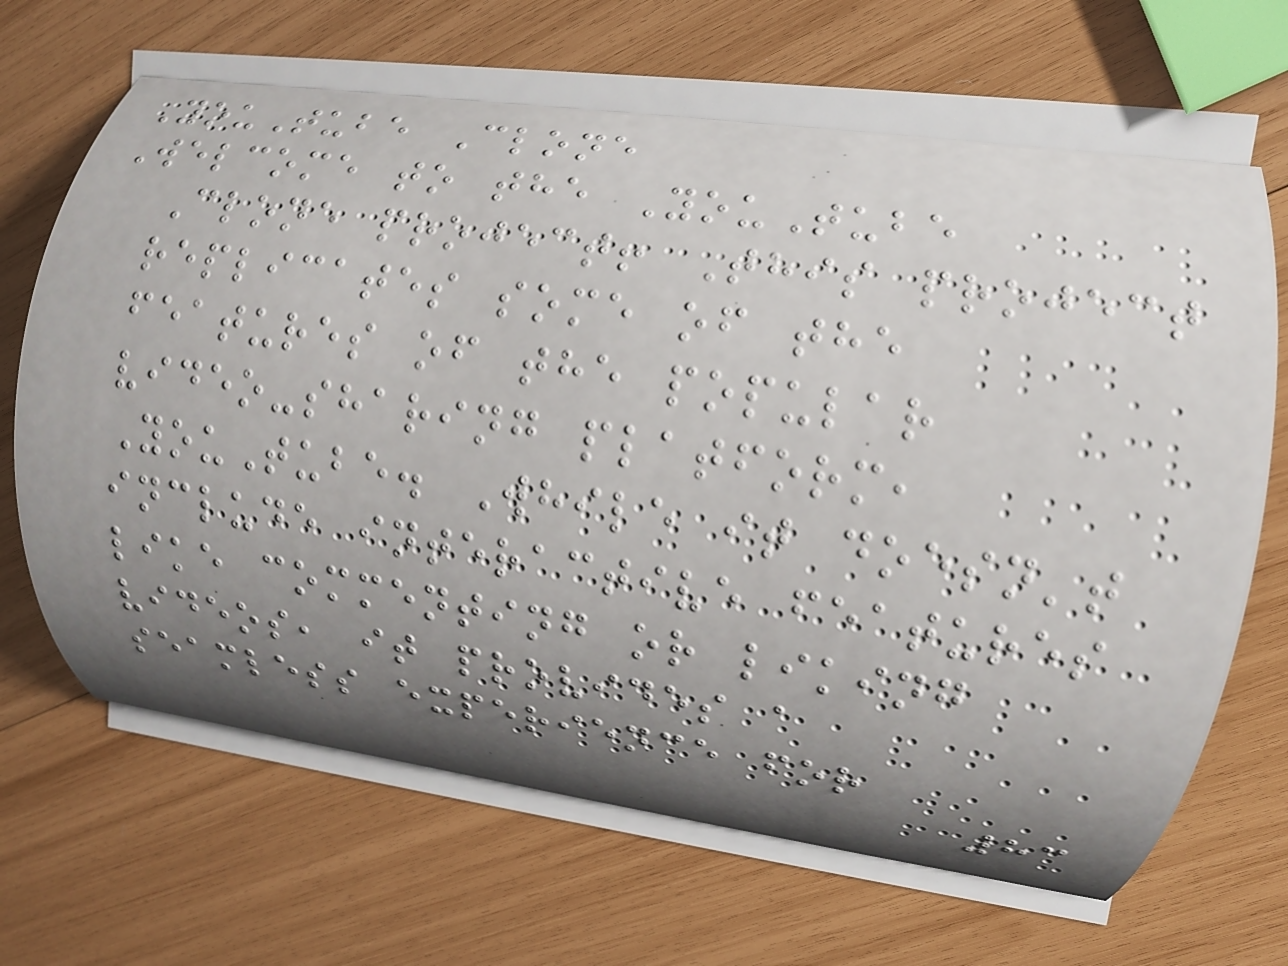YouTube Clone
Welcome to the YouTube
Clone project! This project
replicates some of the
features of the popular
video-sharing platform,
YouTube. While it doesn't
include interactive features
like commenting or liking
videos, it provides a
seamless experience for
83
